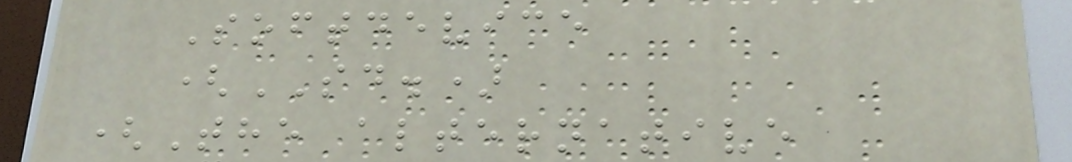Softdevice
(SD.)
(The alternative
